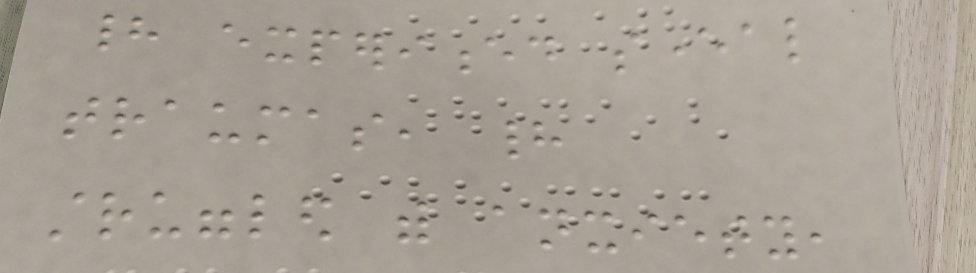had experienced several
traumas, had
struggled with anxiety,
